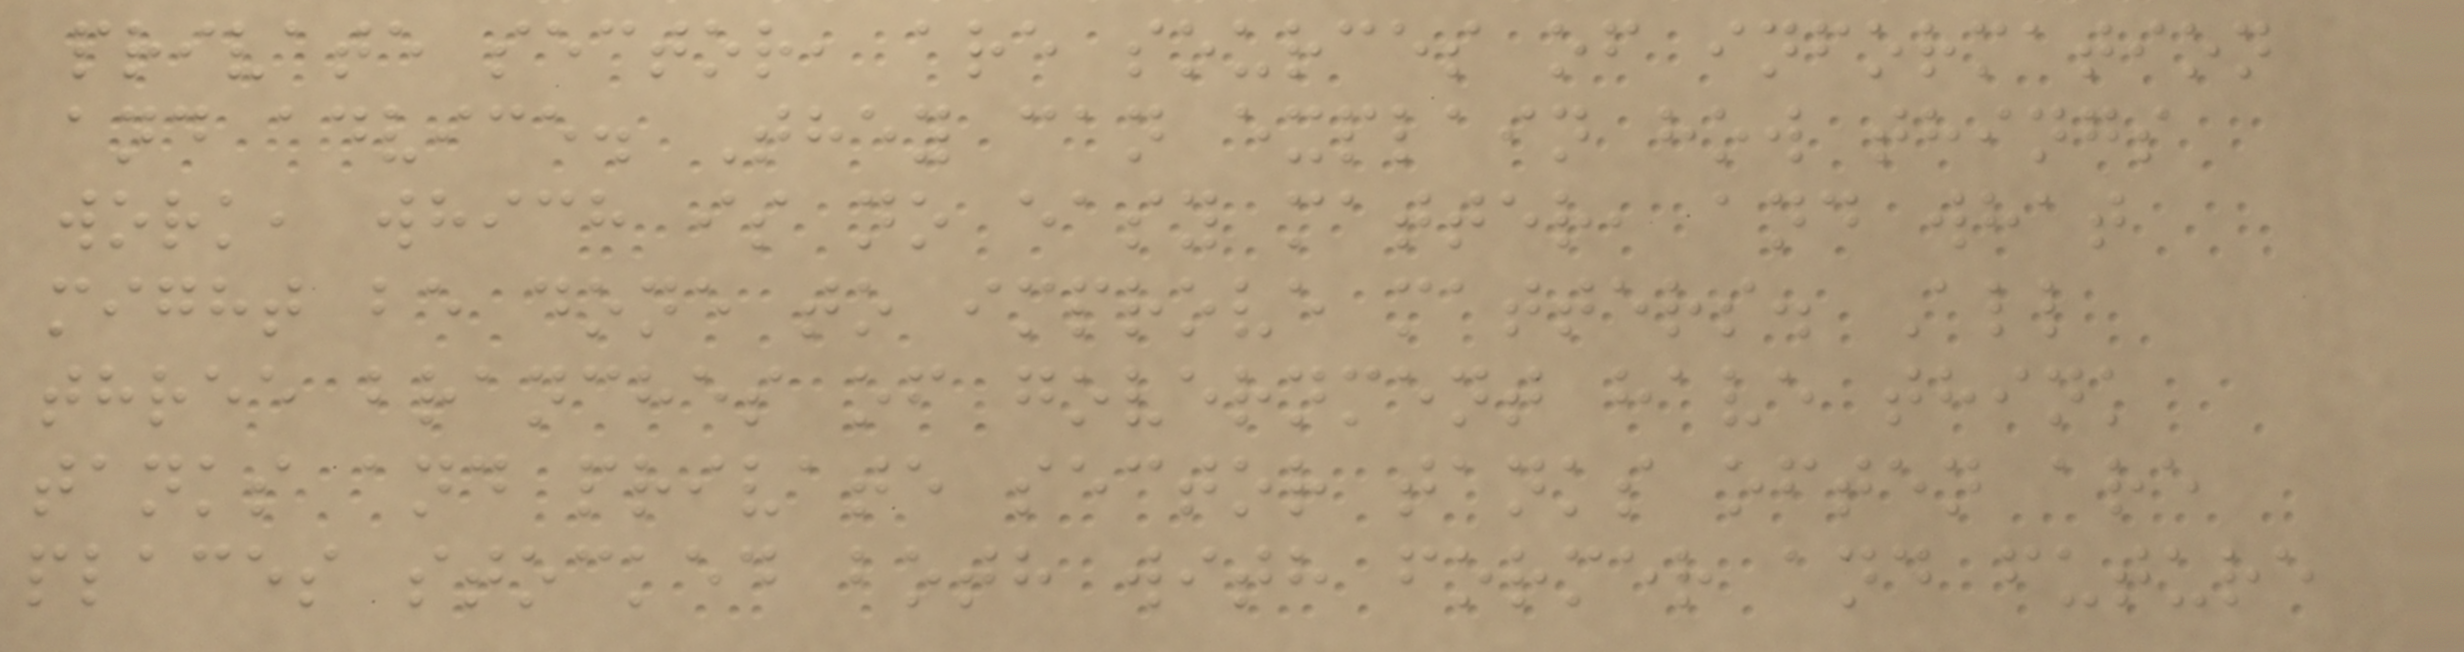private sector, are sources of information
and advice. They can explain how things
work, which is no easy matter, and what
might be done to improve matters. All
three branches of government have think
tanks and private sector tanks often are
places stocked both with former and future
